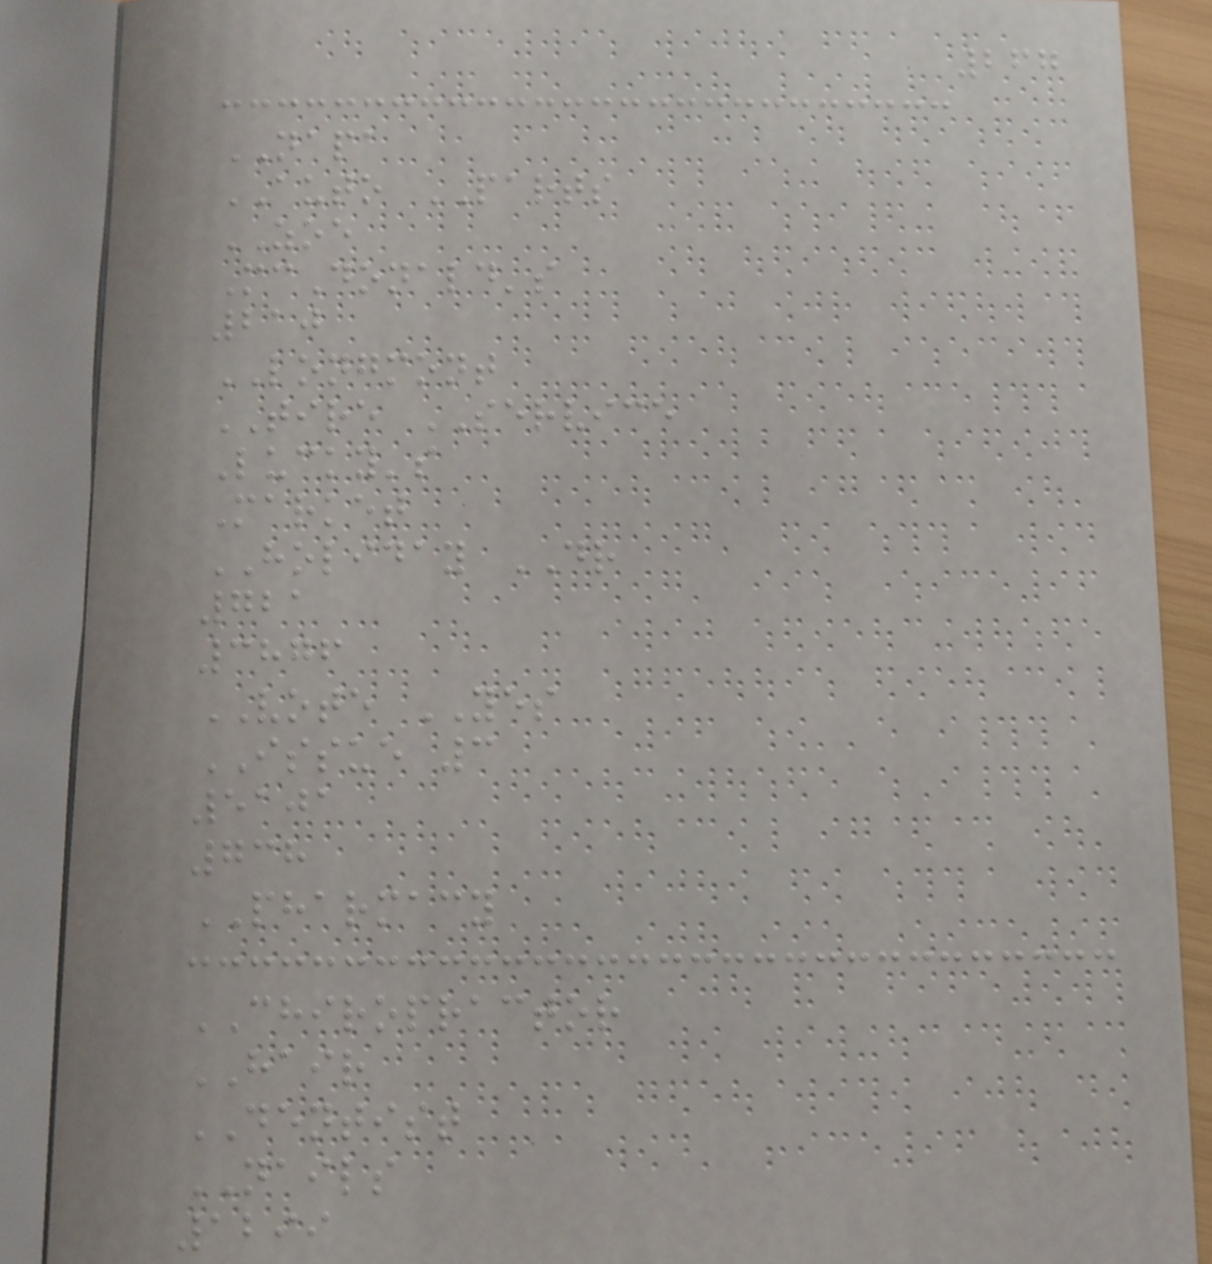267
NAPA
AUTO PARTS
ZOE
McDonald's
210
LONGMONT
TIRE SERVICE
Lucky's
Market
HOLIDAY DR
721
3876
VOTE YES
ISSUE 3
5101
738
PHARMACY
CHIROPRACTOR
HAIR
DENTIST
NAILS
1299
